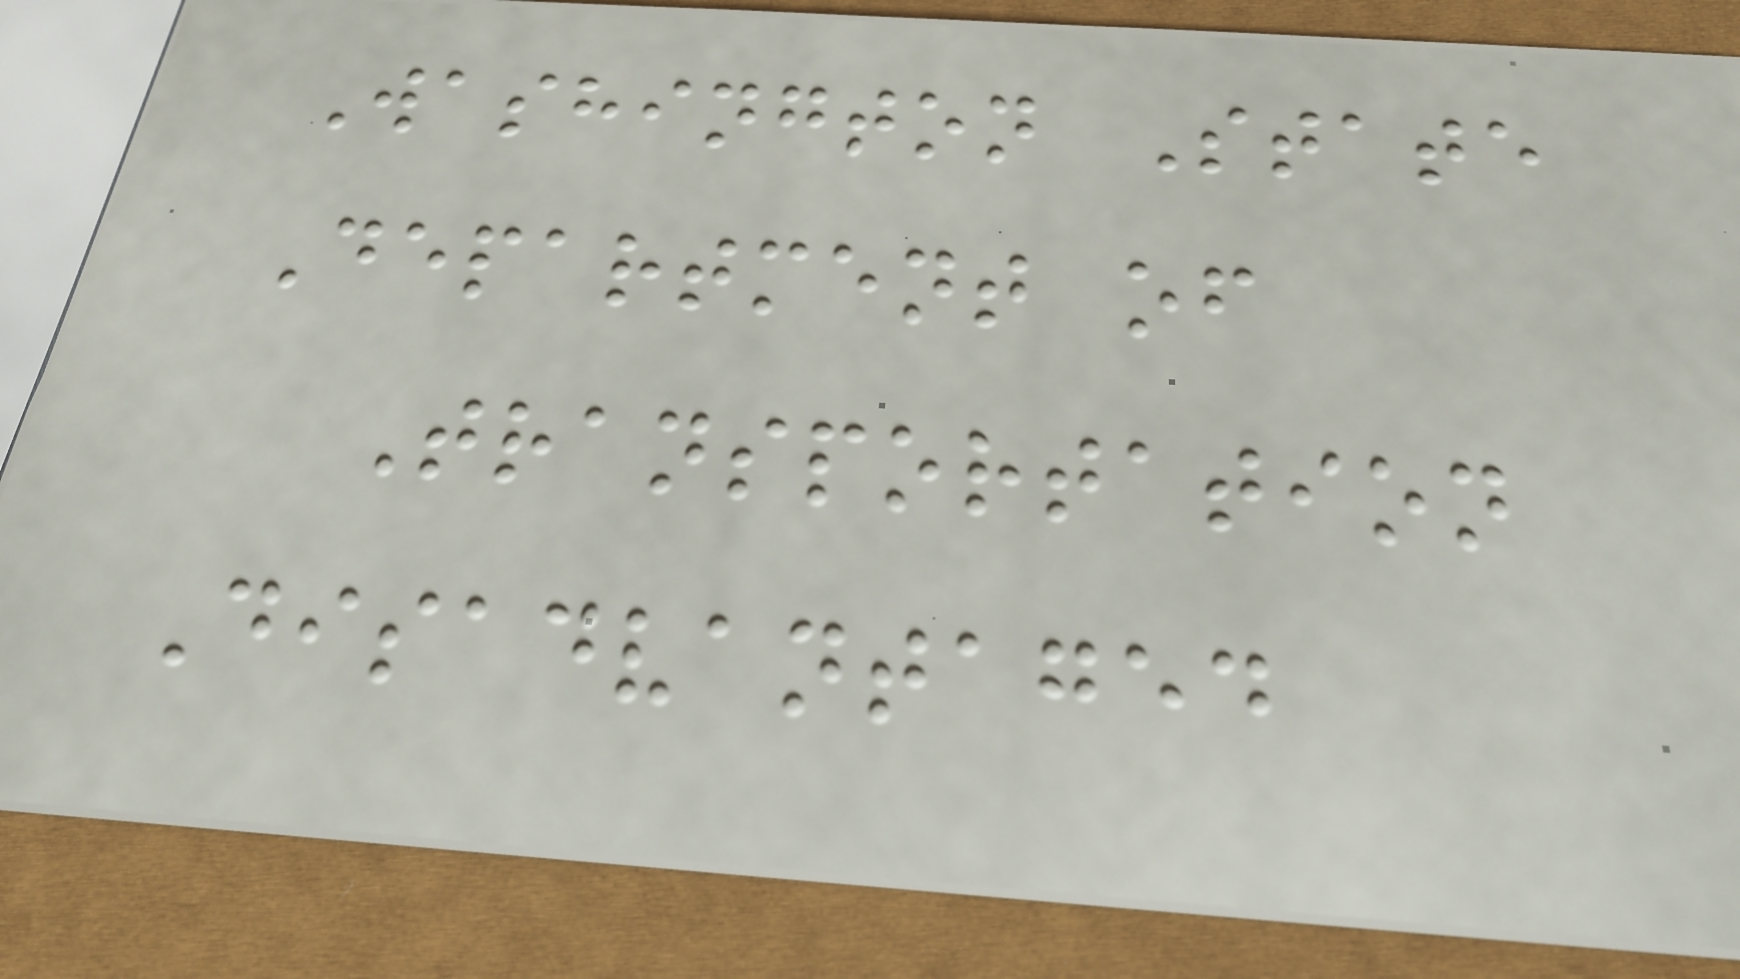Washington State
Department of
Transportation
Disadvantaged
